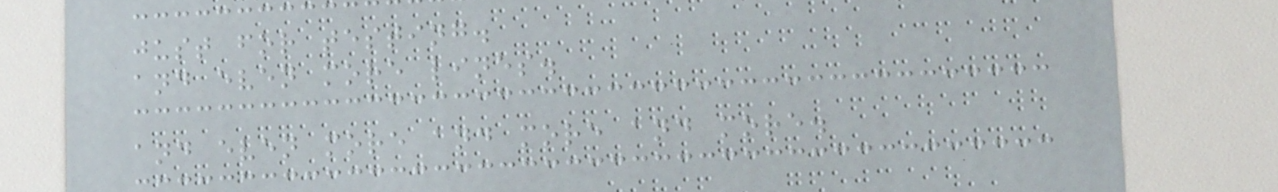just for testing.
and even more lines.
and even more and more and more.
